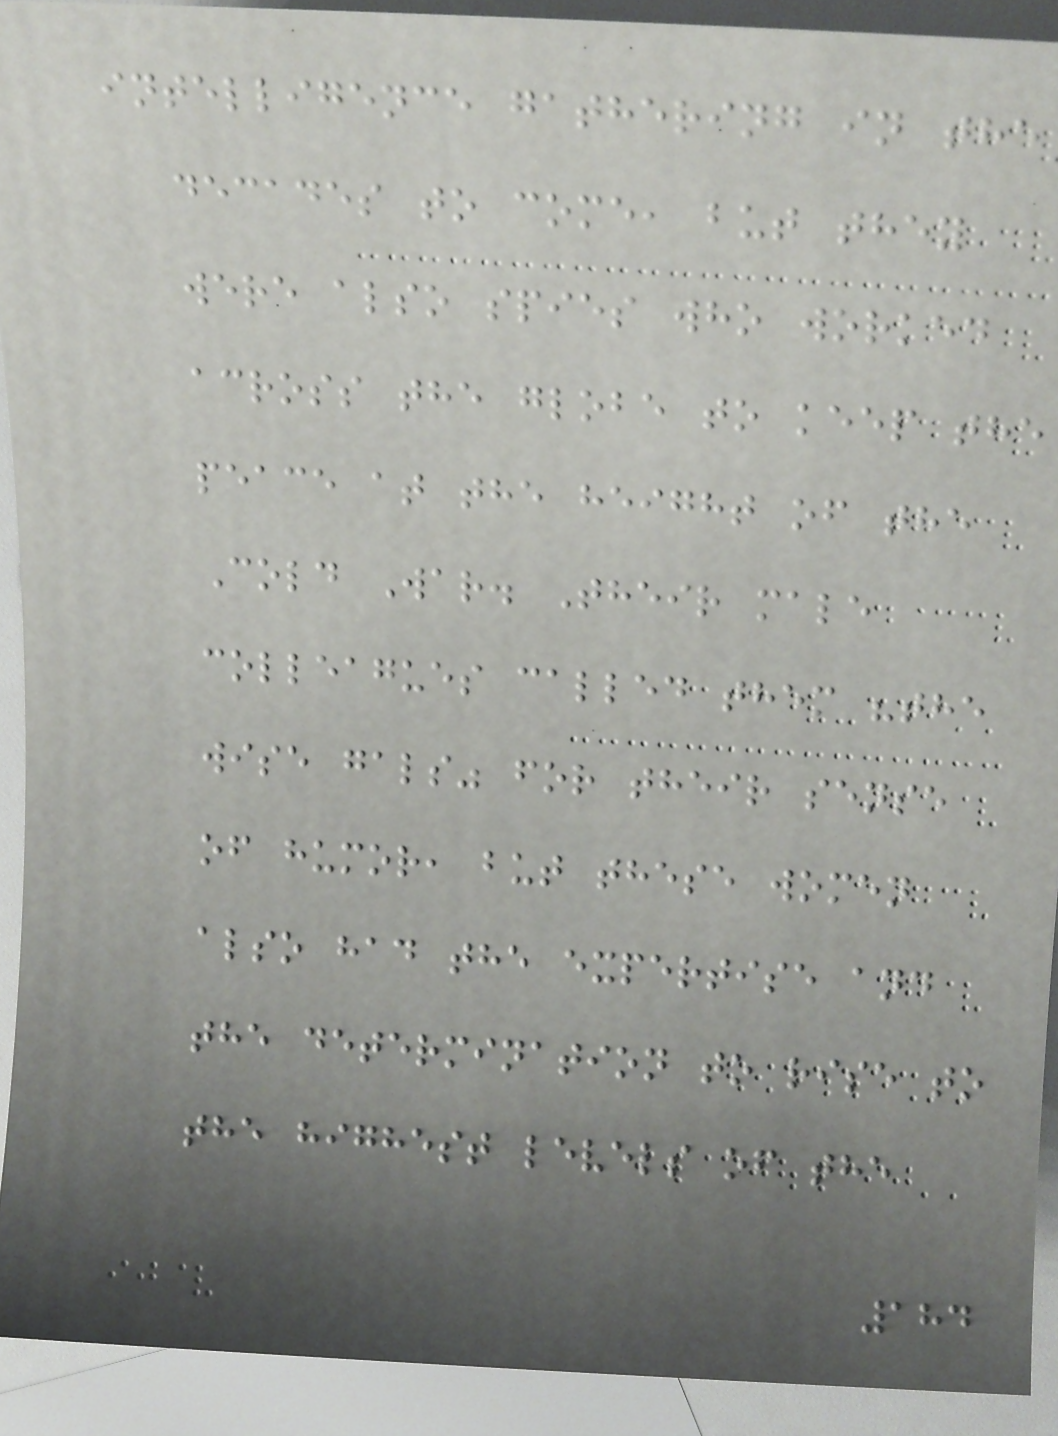intelligence gathering in the
decades to come, but they
were also spies who worked
across the globe to keep the
peace at the height of the
Cold War. Their male
colleagues called them "the
wise gals" for their sense
of humor, but these women
also had the expertise and
the determination to rise to
the highest levels of the
184
